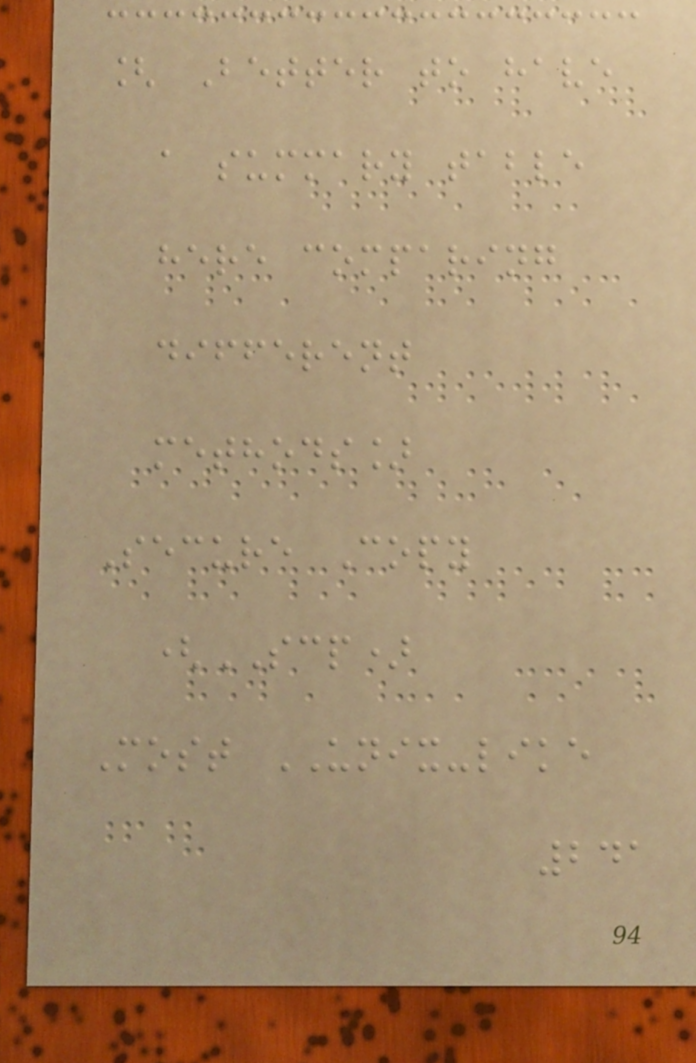[ Better to have
a summary table
here comparing
different
methods]
Secure Copy
(SCP)
Most UNIX-like
241
